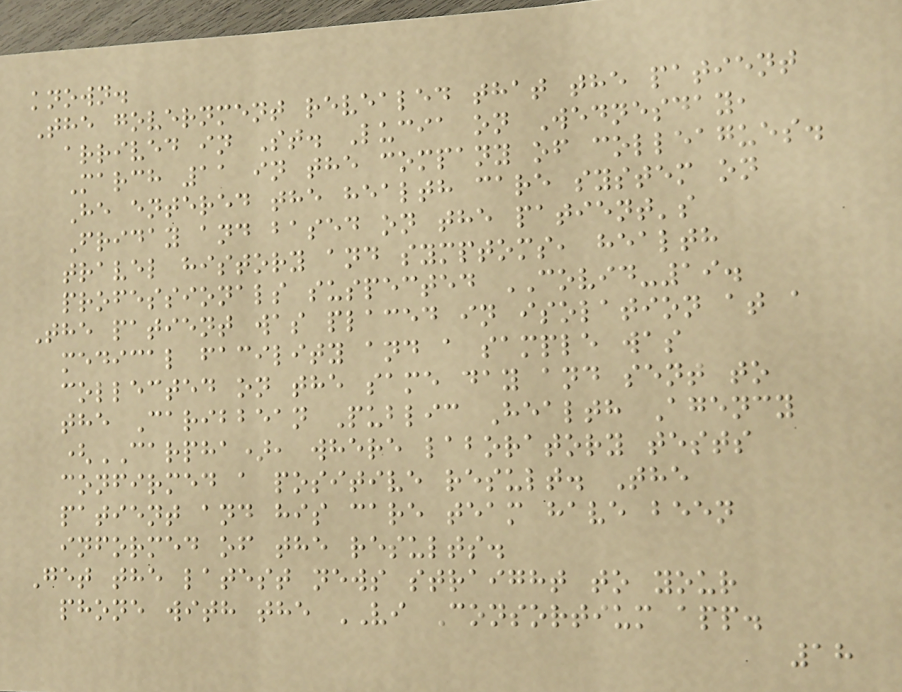known.
The government revealed that the patient
arrived in St. Lucia on Wednesday,
March 11 in the company of colleagues.
He entered the health care system on
Friday and based on the patient's
travel history and symptoms, health
professionals suspected COVID-19.
The patient was placed in isolation at a
medical facility and a sample was
collected on the same day and sent to
the Caribbean Public Health Agency
(CARPHA), where laboratory tests
confirmed a positive result. The
patient and his care team have been
informed of the results.
Get the latest news straight to your
phone with the VI Consortium app.
18
